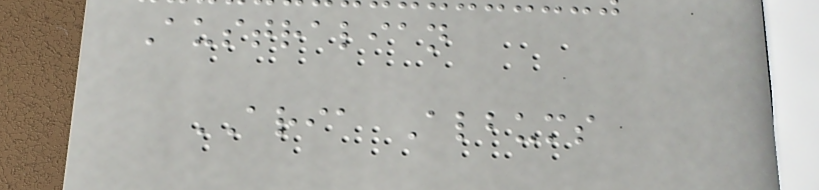Australian
ARIA Albums
